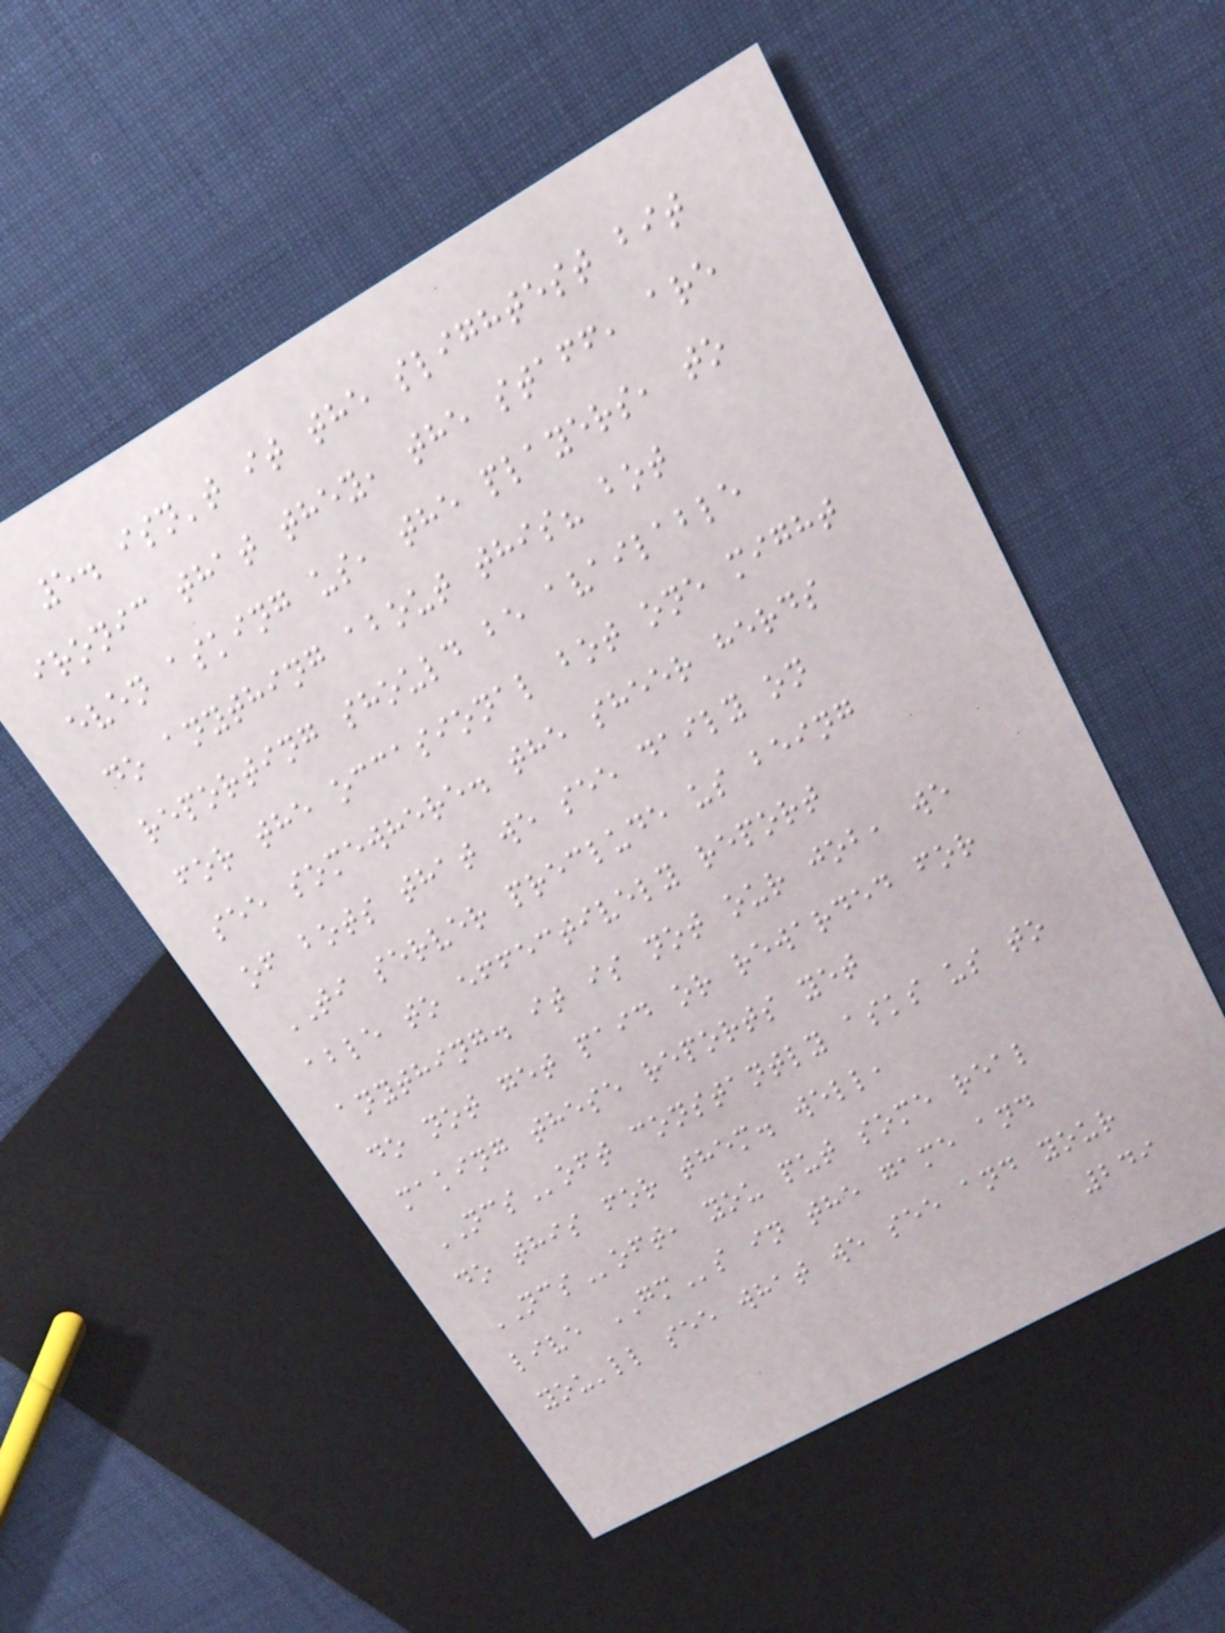5. isn't it the slightest bit
ironic that they, the staff, are
even asking us, the players, to
do anything about this? bot
reporting should be available
for the occasional bot one might
see somewhere. the sheer herds
of bots that we see daily on
TI server preclude us being
able to effectively report
anything. it is not our job, we
do not get paid or rewarded for
making these reports yet
NCSoft constantly asks us to
do this for them. well,
NCSoft, you put some real
live GMs in the game and
you'll see what we see and your
249
